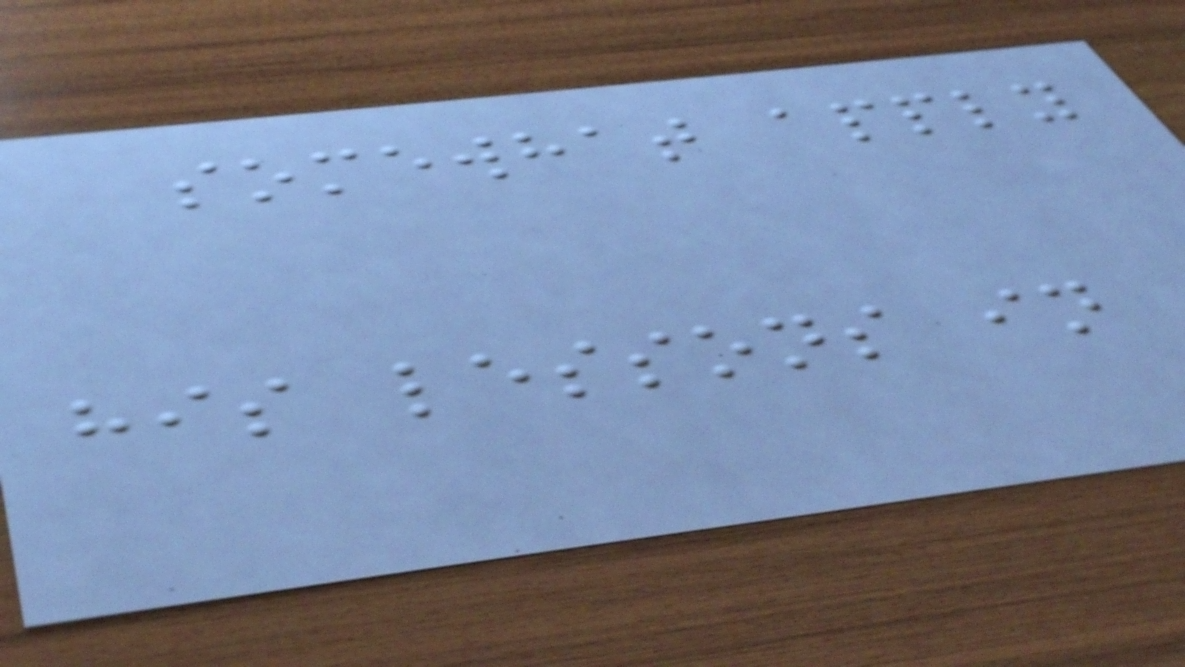somewhat apply
his lessons in
